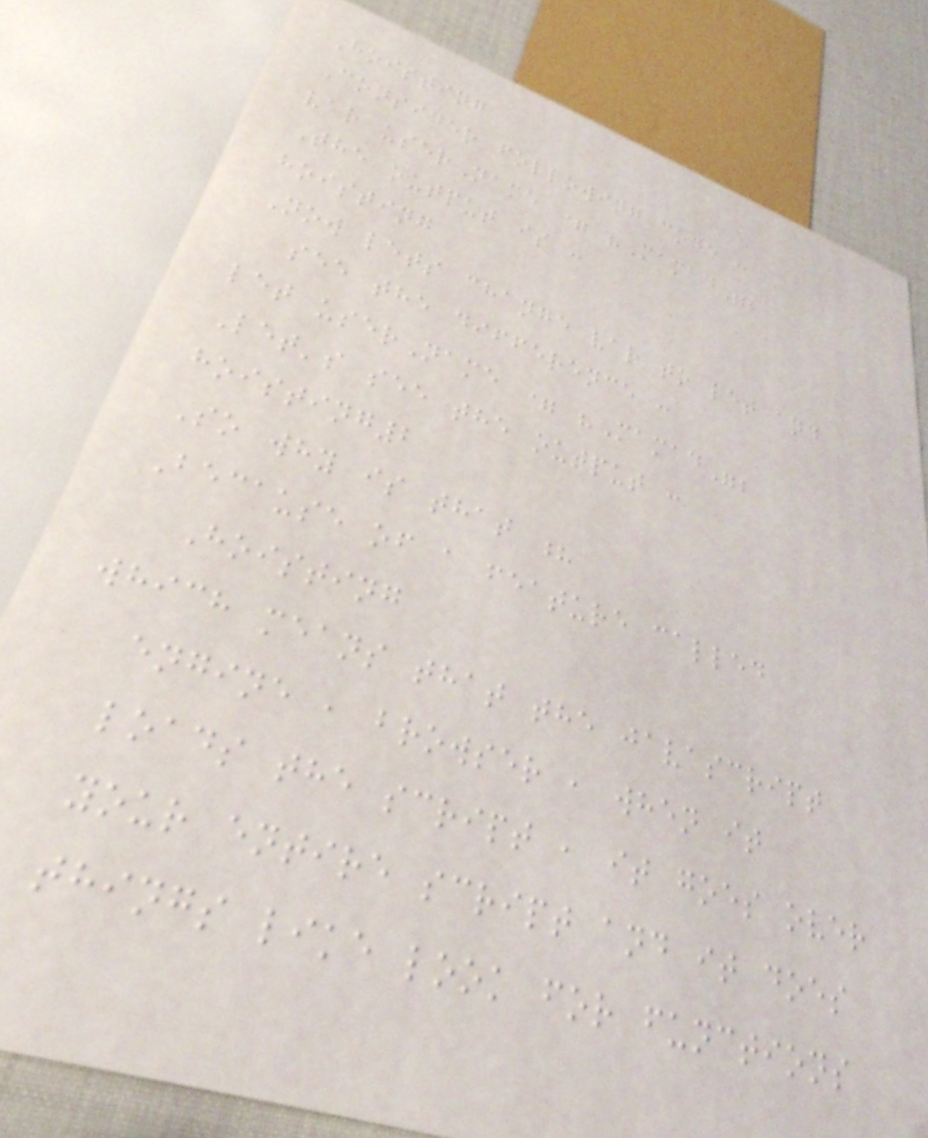Hoisting
Consider following code :
var userName = "Mamad";
The output is :
hoisting
Now lets change var to let and
see the difference :
let userName = "Mamad";
Let's see the output :
hoisting2
So why is that ?
Because of a feature called
Hoisting
which means that the javascript
engine , browser , when it
loads the script , it goes over
your entire script and it does
things like look for functions
